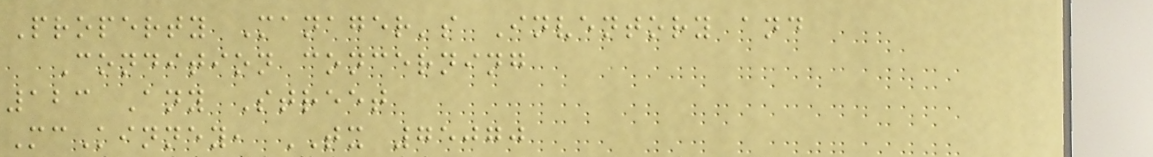Property Manager's Inventory and
Condition concerning
123 Any Street
McKinney, TX 75070
